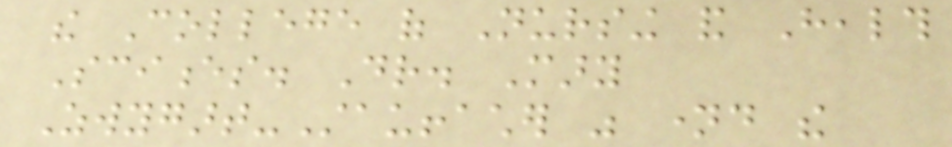the College of Nursing and Health
Sciences. Dr. Mary
Zwygart-Stauffacher was named the
